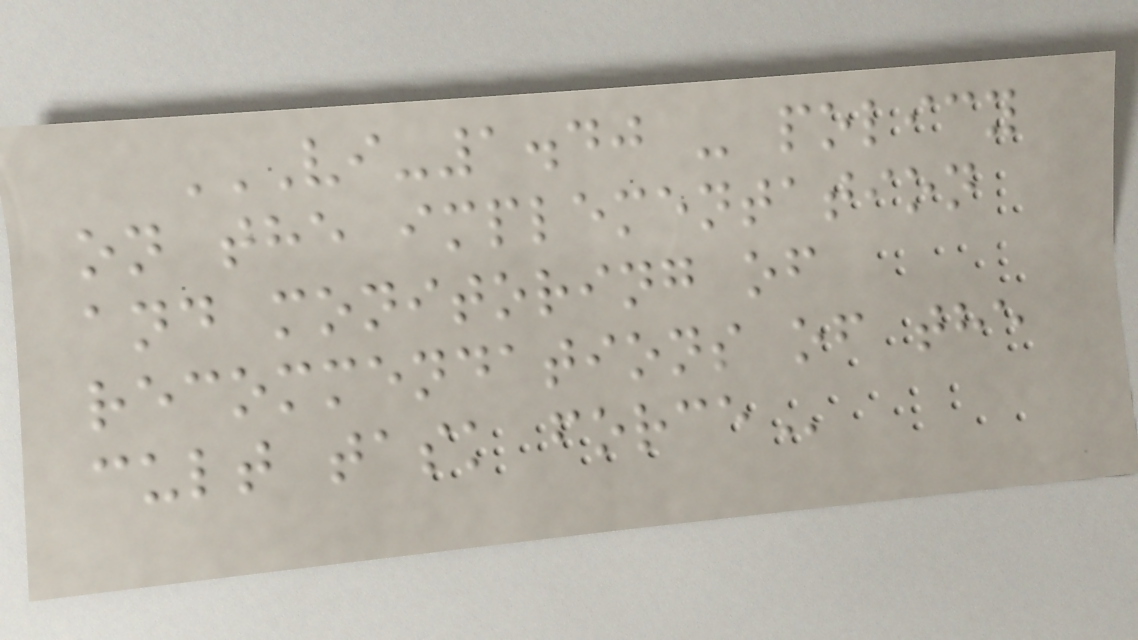VI-1.40 - POLICY
ON THE IMPLEMENTATION
AND MONITORING OF
RECOMMENDATIONS OF THE
CULT TASK FORCE
